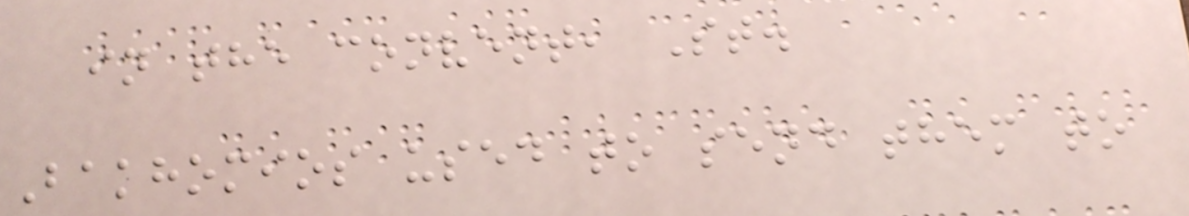in the convent, St.
Bakhomios used to send them to
